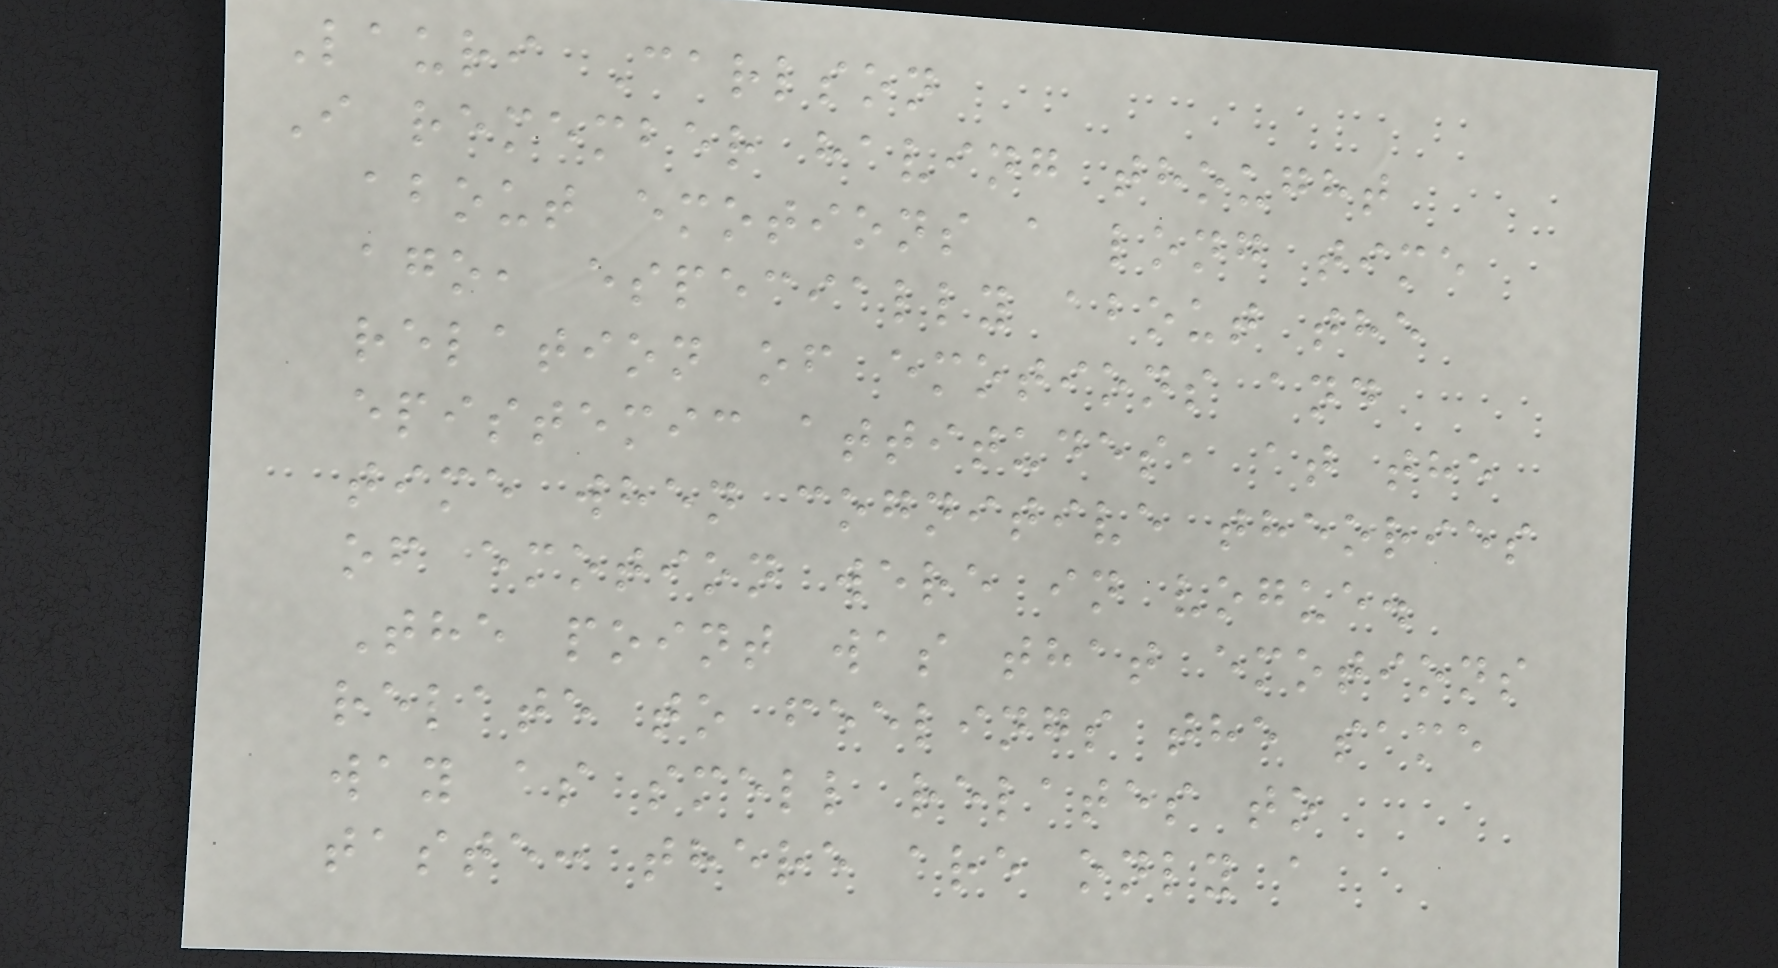Lauri Carlson
I remember having thought
about emotions a long time
ago, especially about the
relation of emotions and
epistemic attitudes, at the
time when cognitive theories
of emotion were in vogue.
The point was that emotions
relate to feelings the same
way as smell relates to
taste: there are only a
